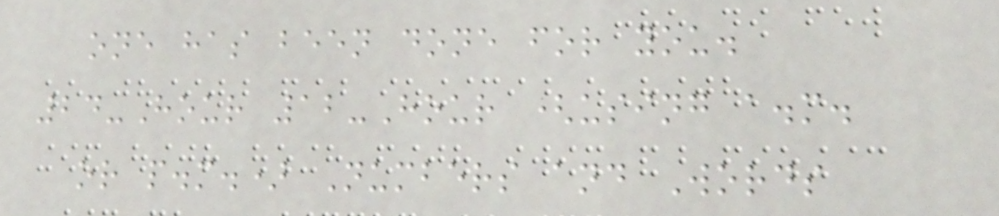one has been done for you.
24-Hour 12-Hour (using a.m.
or p.m.) Numbers and Words
